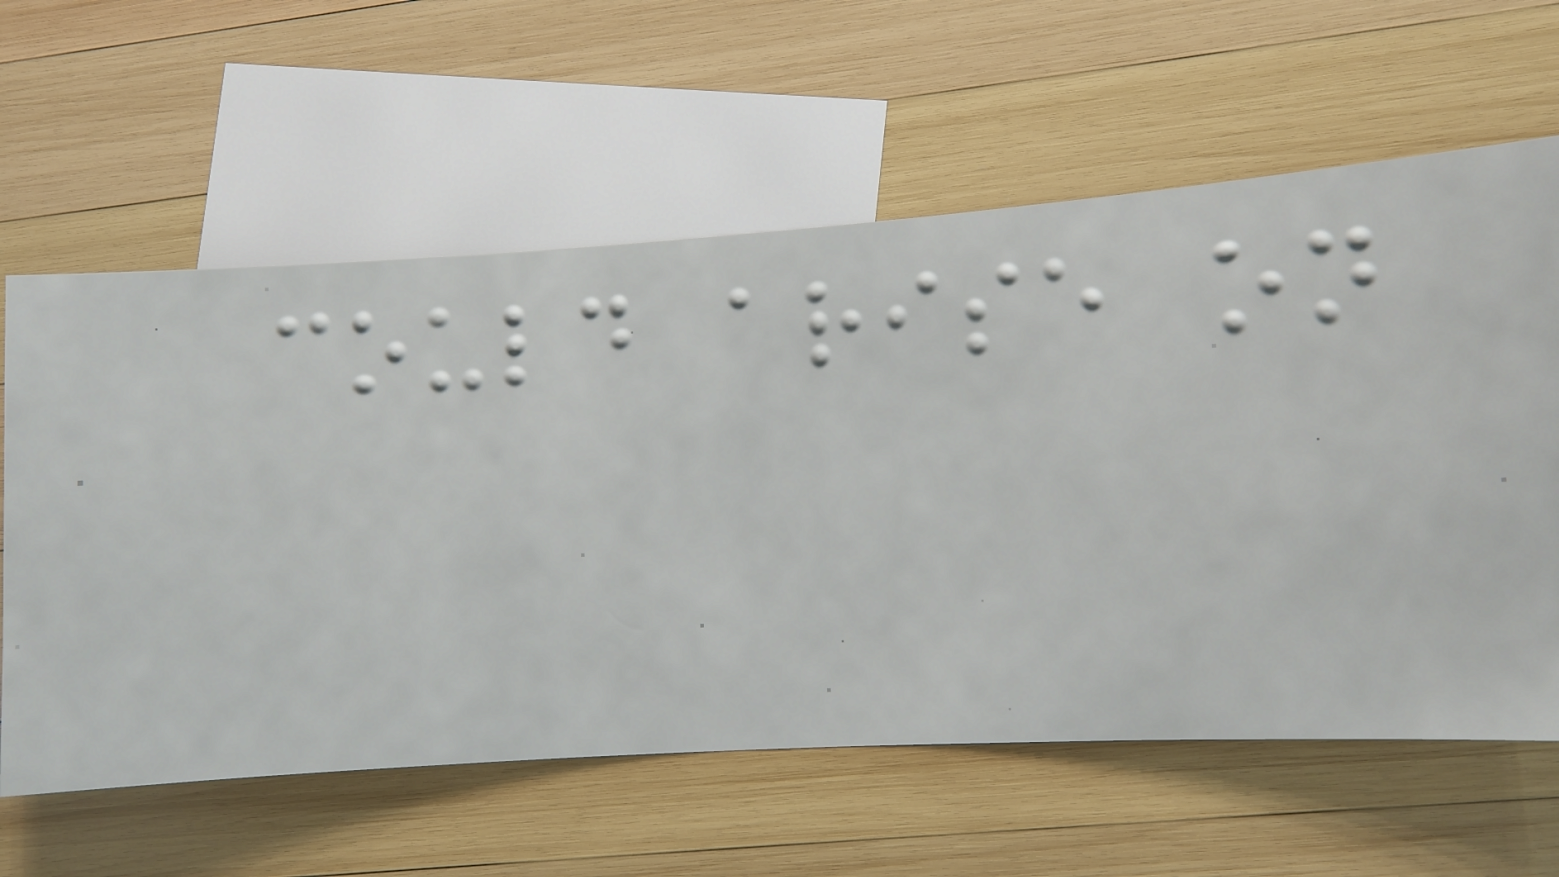could arise on
